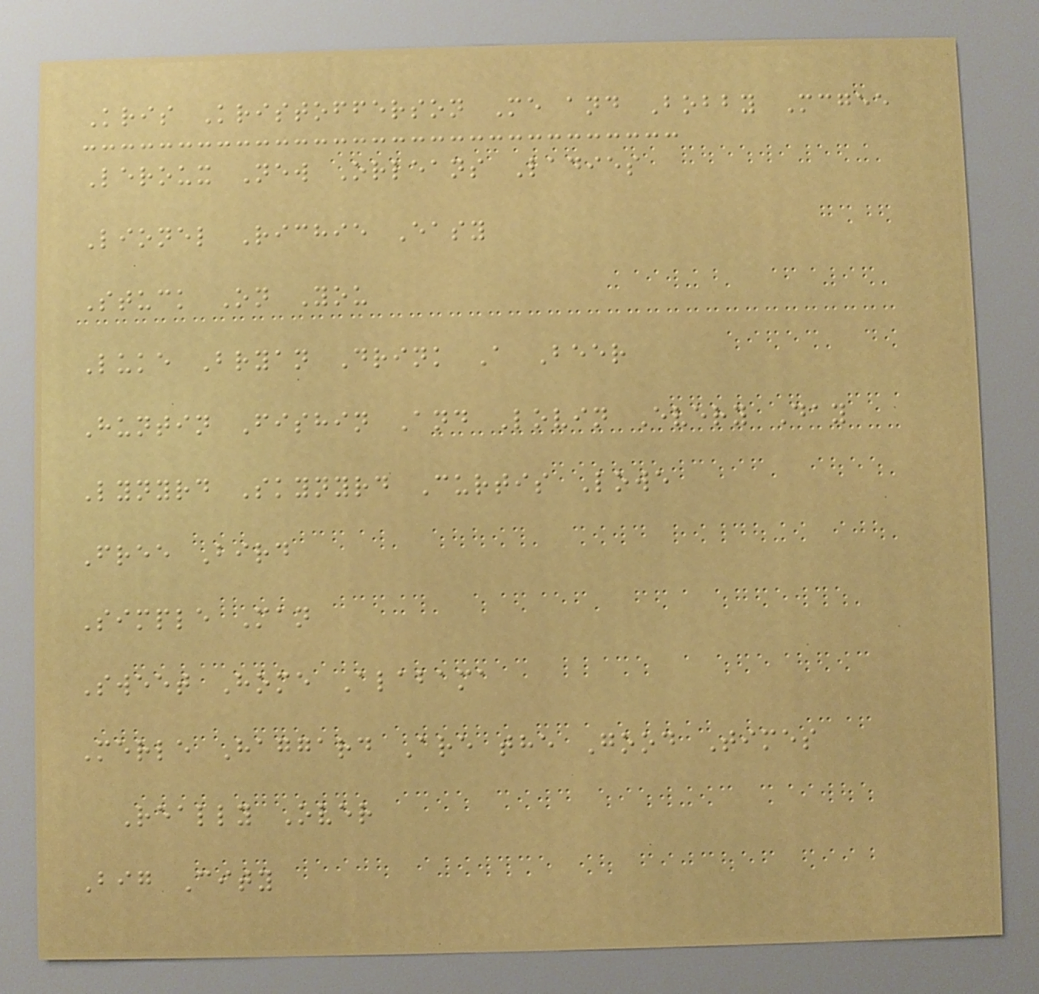Kris Kristofferson Me and Bobby Mcgee
Leroux New Orleans Ladies
Lionel Richie Easy
Stuck On You
Luke Bryan Drink A Beer
Huntin Fishin And Lovin Every Day
Lynyrd Skynyrd Curtis Lowe
Free Bird
Simple Man
Sweet Home Alabama
Merle Haggard Are the Good Times
Really Over
Big City
